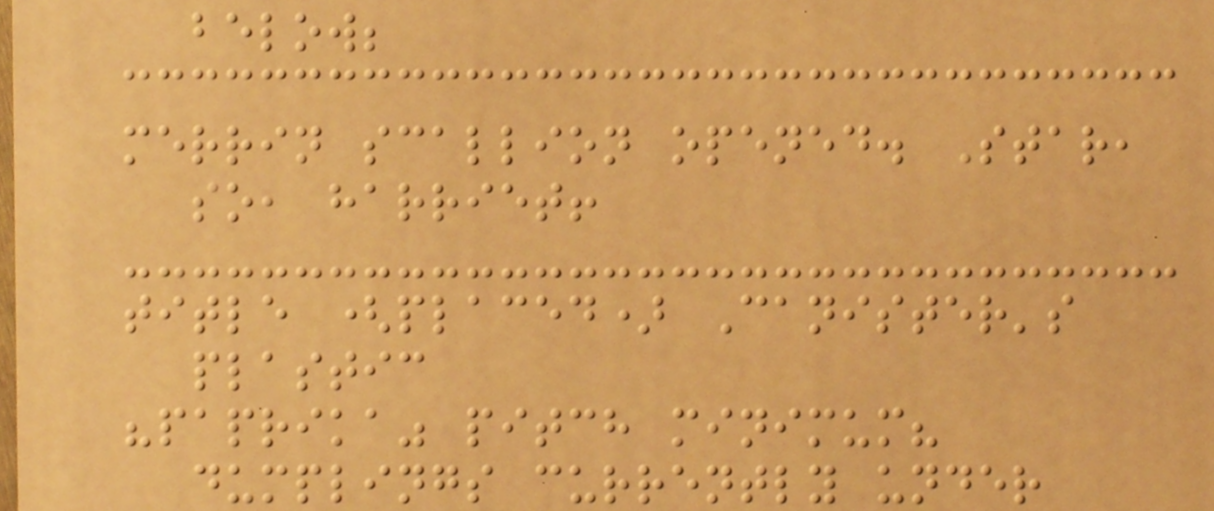below;
merrin scallion opened. Star,
so, harriet!
title (placed) Canister's
plastic
"paprika" pitch minimum?
dumplings currently under
